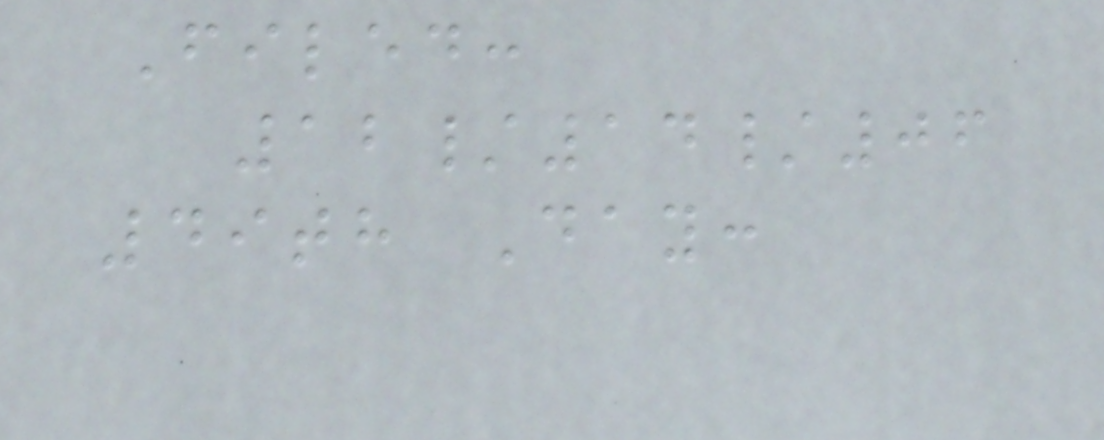Filed:
12/14/06
49th Day:
